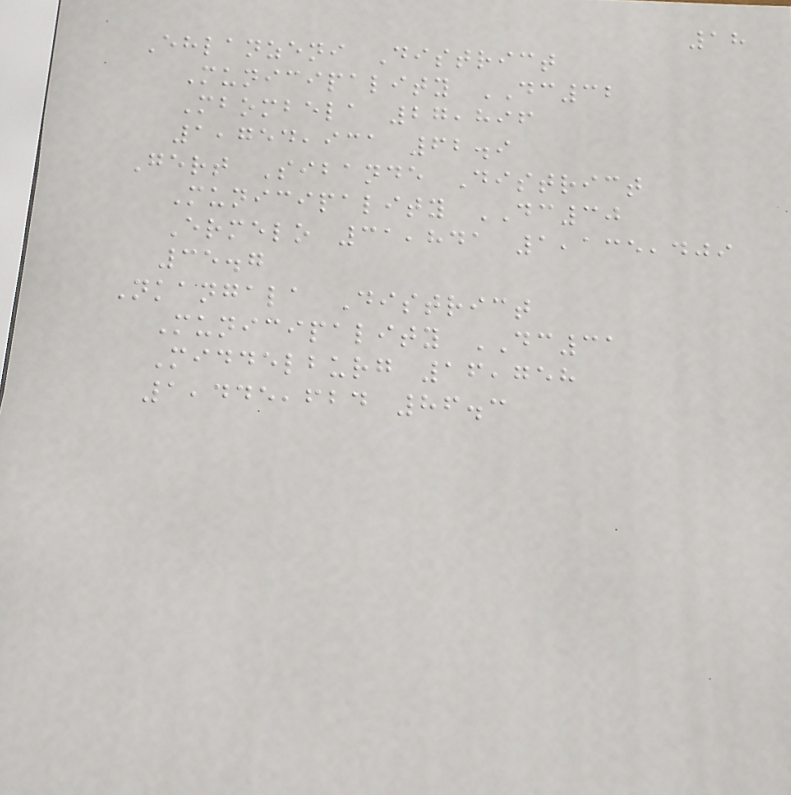18
Ehlanzeni District
Municipality DC32
Mbombela 27,896
1,754,931 62.9
Gert Sibande District
Municipality DC30
Ermelo 31,841 1,135,409
35.7
Nkangala District
Municipality DC31
Middelburg 16,758
1,445,624 86.3
